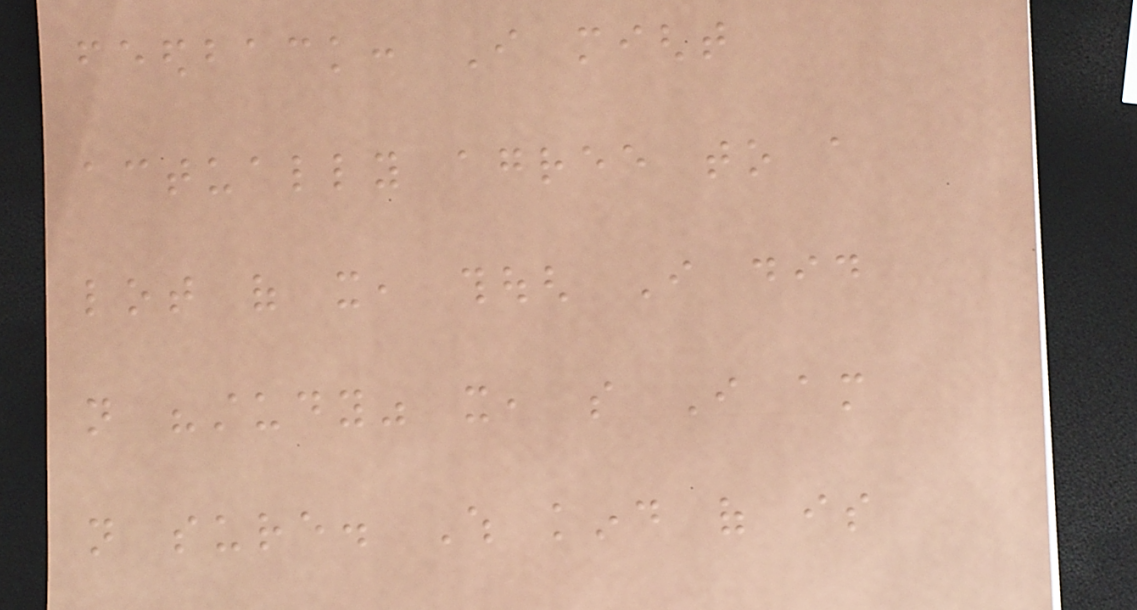feedback: I might
actually agree to a
lot of it, though I did
not "study" it, so I am
not sure. Which kind of is
